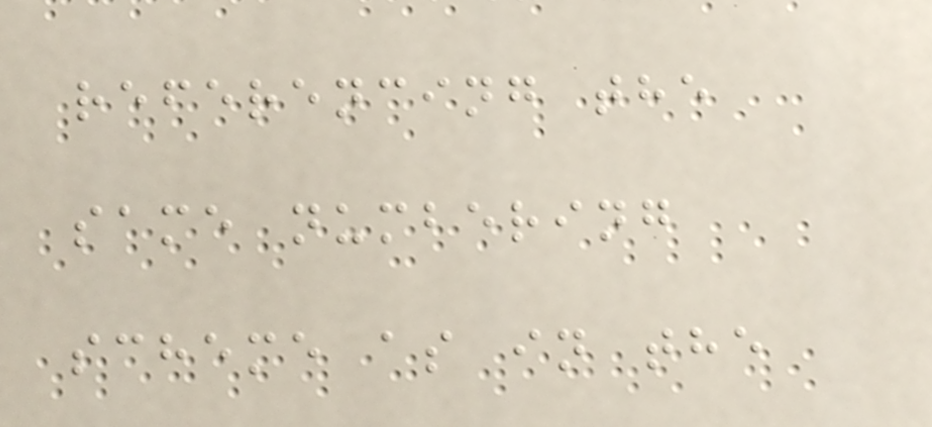referencing the
same numbering
scheme as in the
